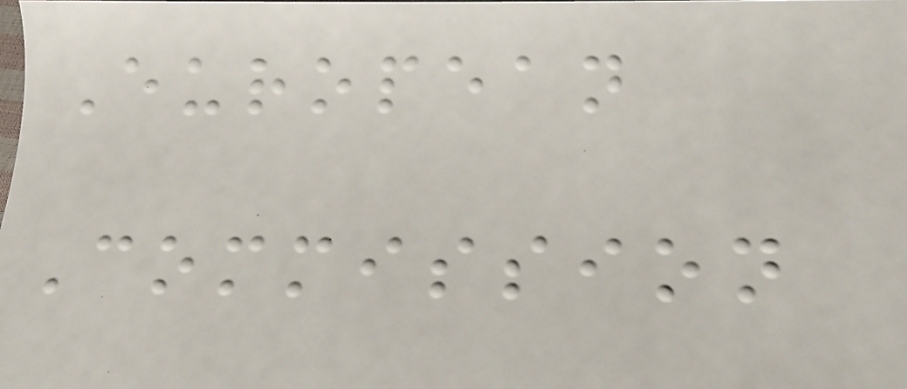European
Commission
